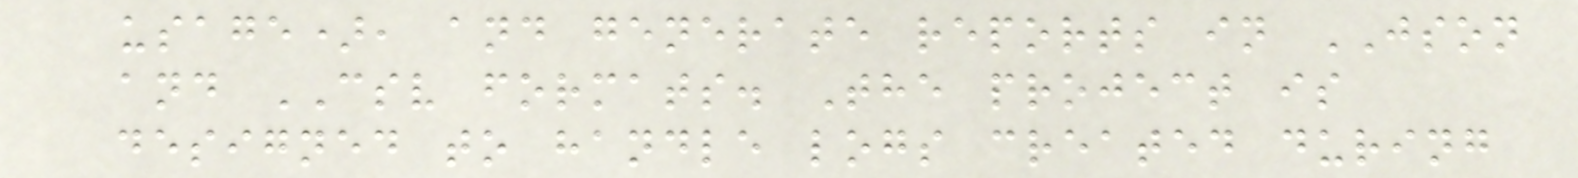usage), and generate reports in JSON
and CSV formats. The project is
designed to handle logs created during
